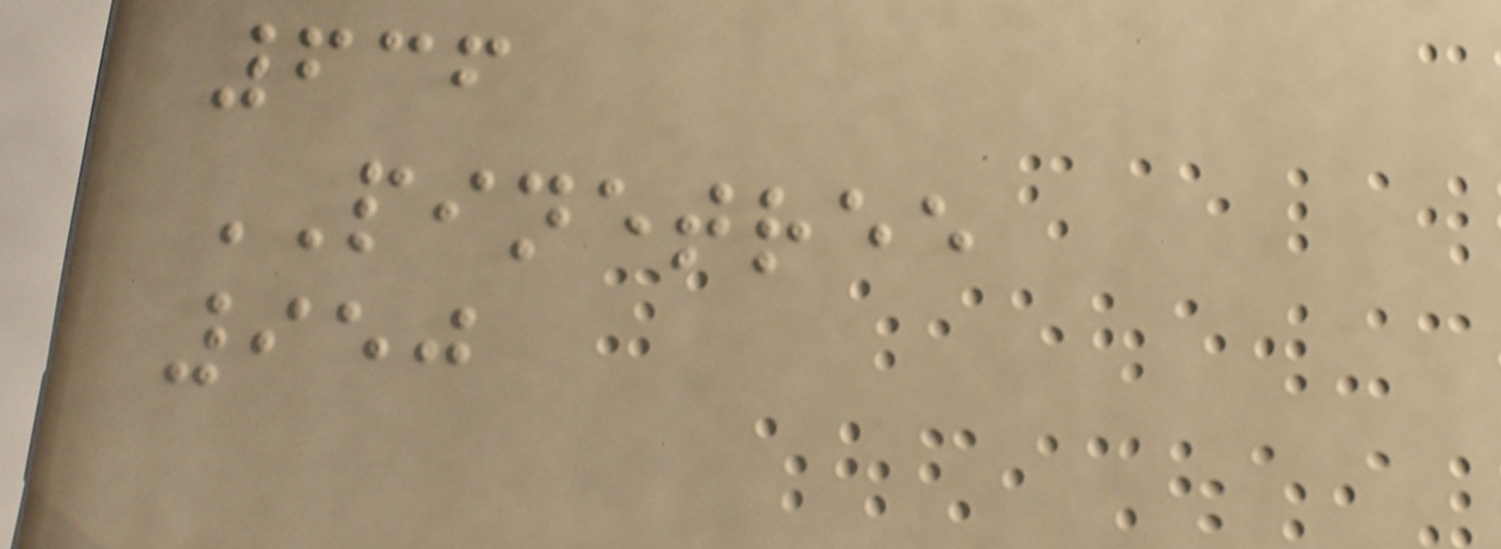636
PINETREE
950
